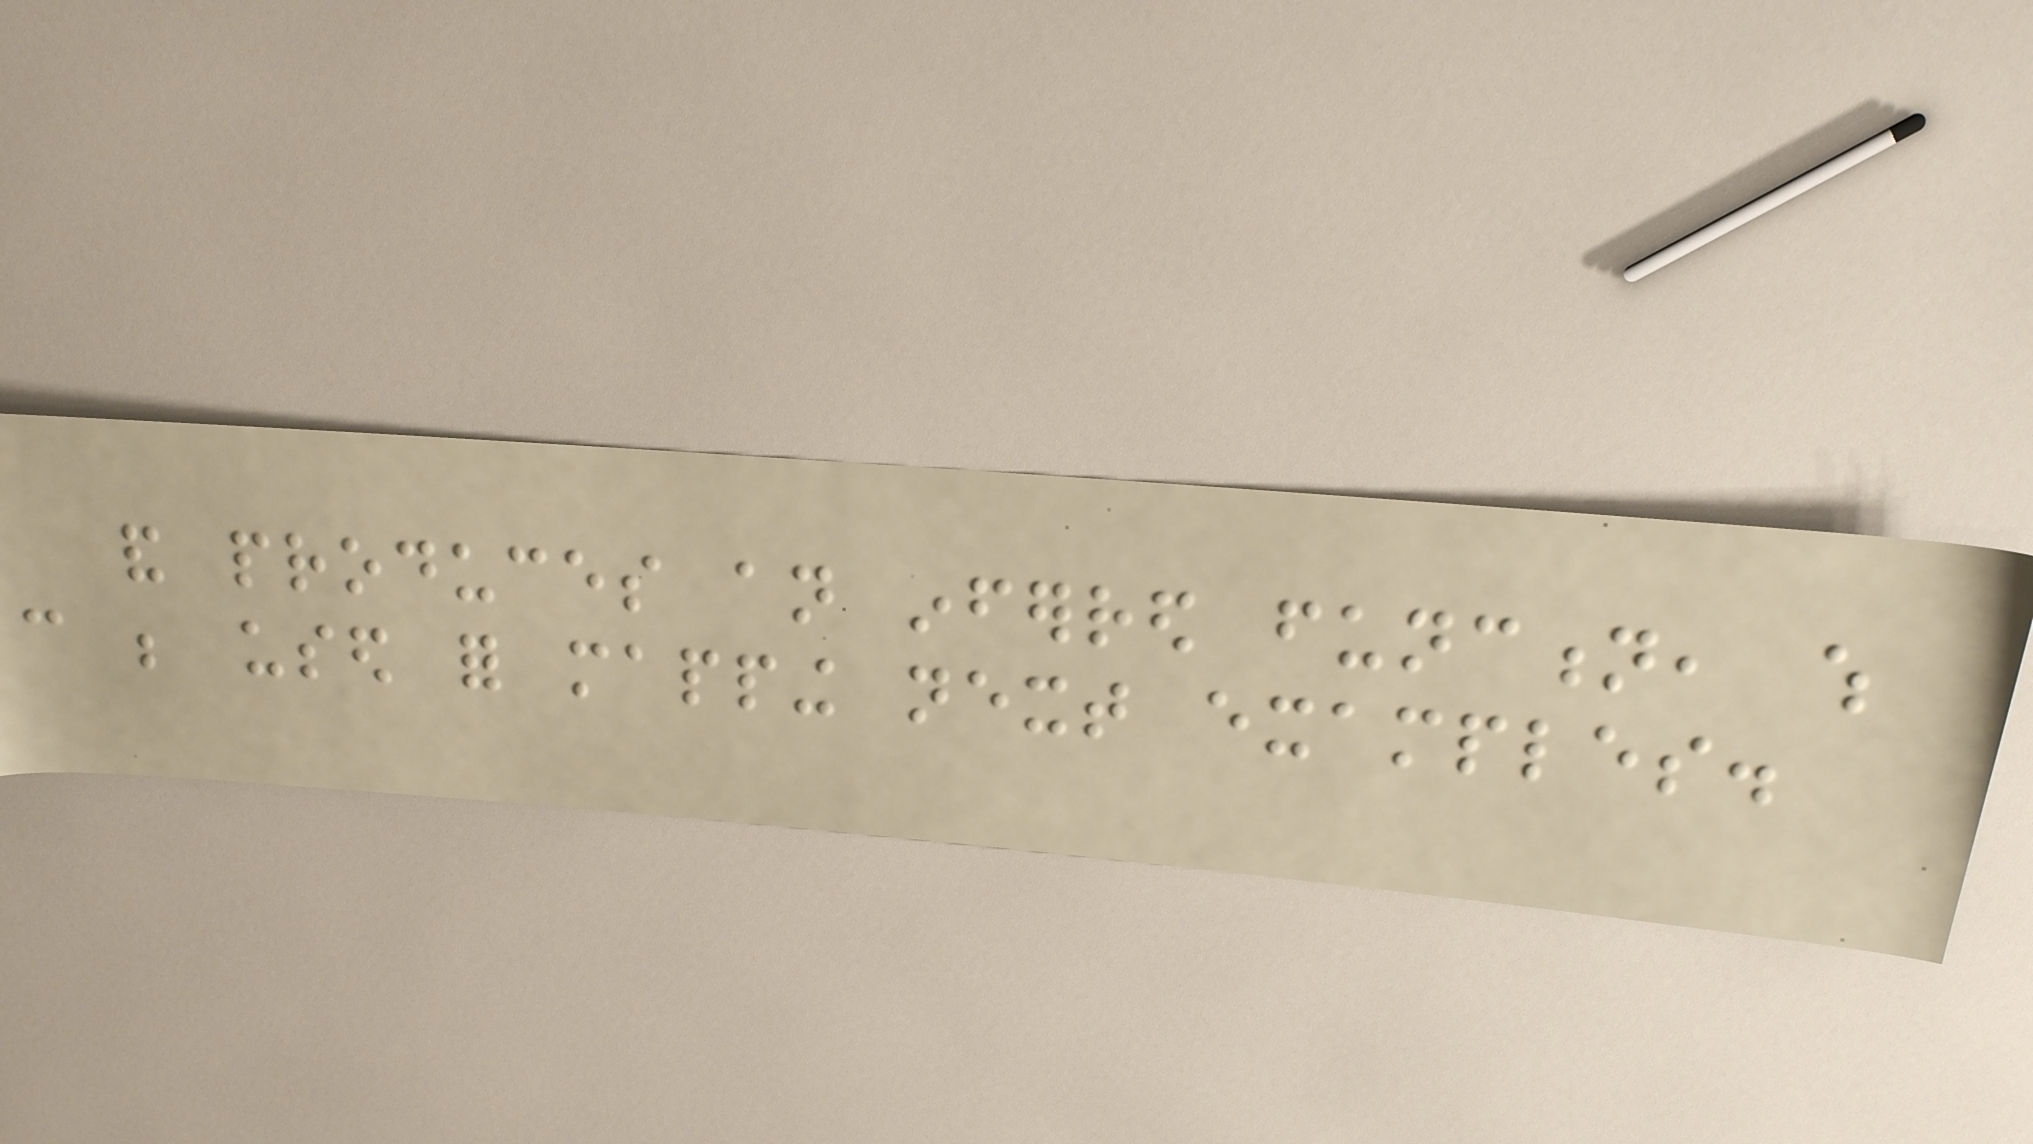and produces an inferred function, which
can be used for mapping next examples.
